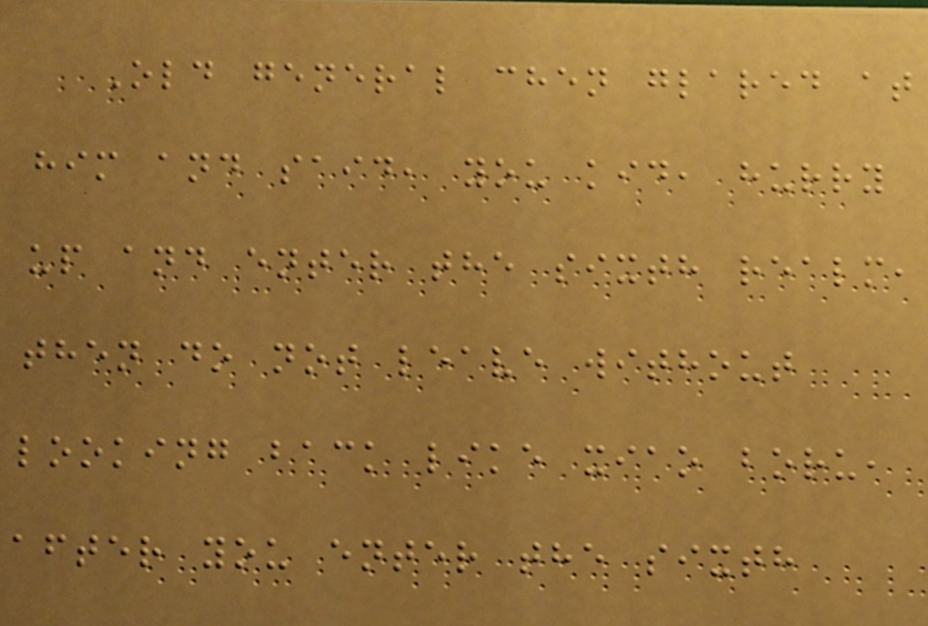Old general chen glared at
him and said, you kid, hurry
up and enter the sixth realm,
then do not leave without
looking back like xiao boru,
after you enter the sixth
